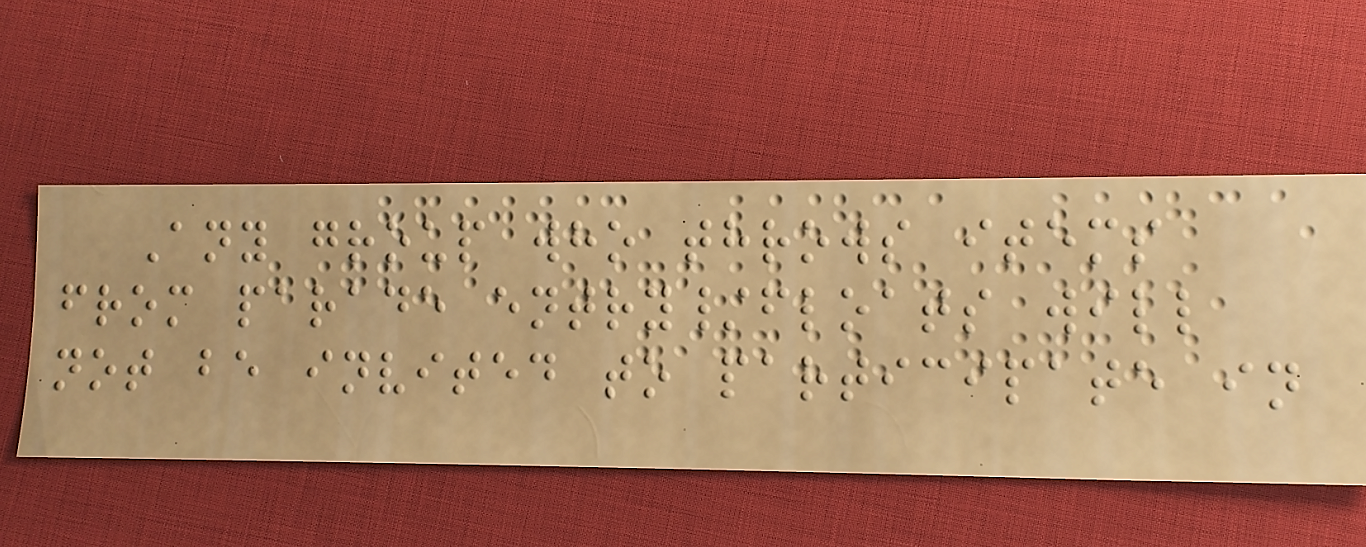Any group who throws items
from parade entry/floats will
not be invited to participate in
